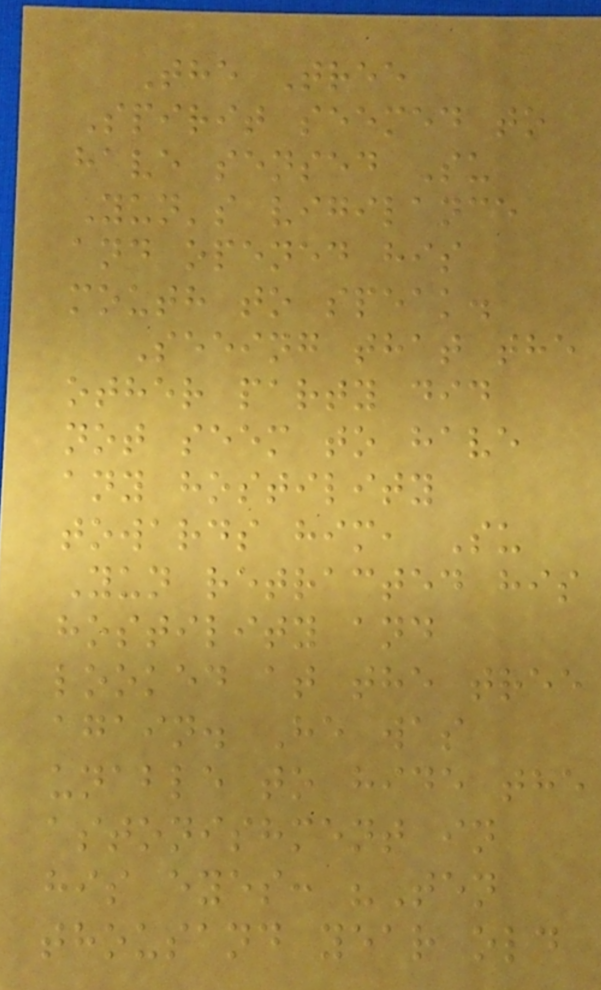The Tree
Spirit seemed to
have sensed Su
Yun's vigilance
and opened his
mouth to speak.
Seeing that the
other party did
not seem to have
any hostility
towards him, Su
Yun retracted his
hostility and
looked at the tree
again. He was
unable to hide the
astonishment in
his eyes: "Ten
thousand year old
